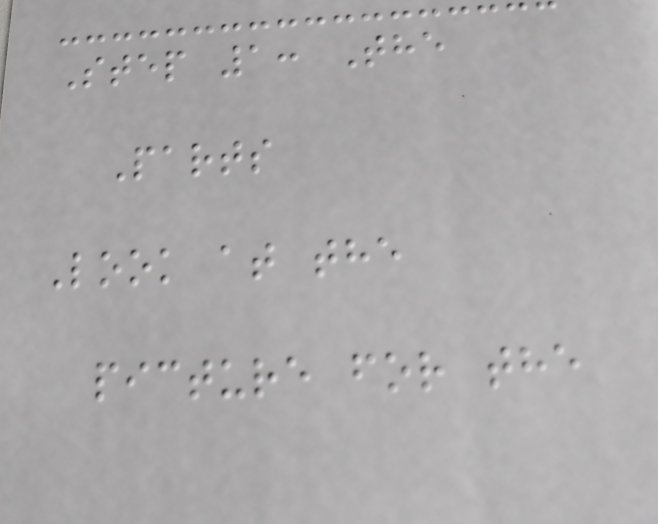Step 1: The
Parts
Look at the
picture for the
